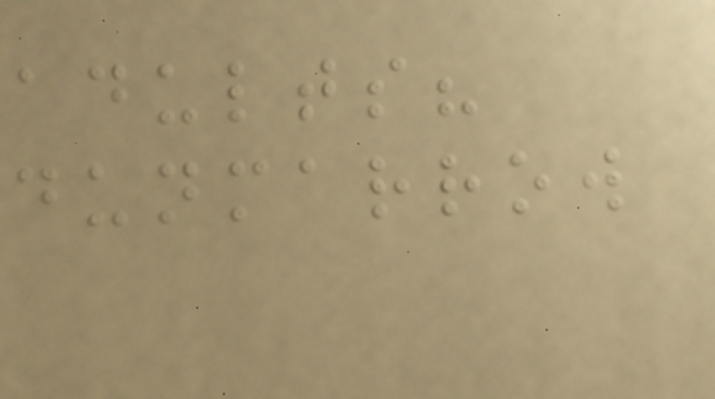adults?
dunmarrow
